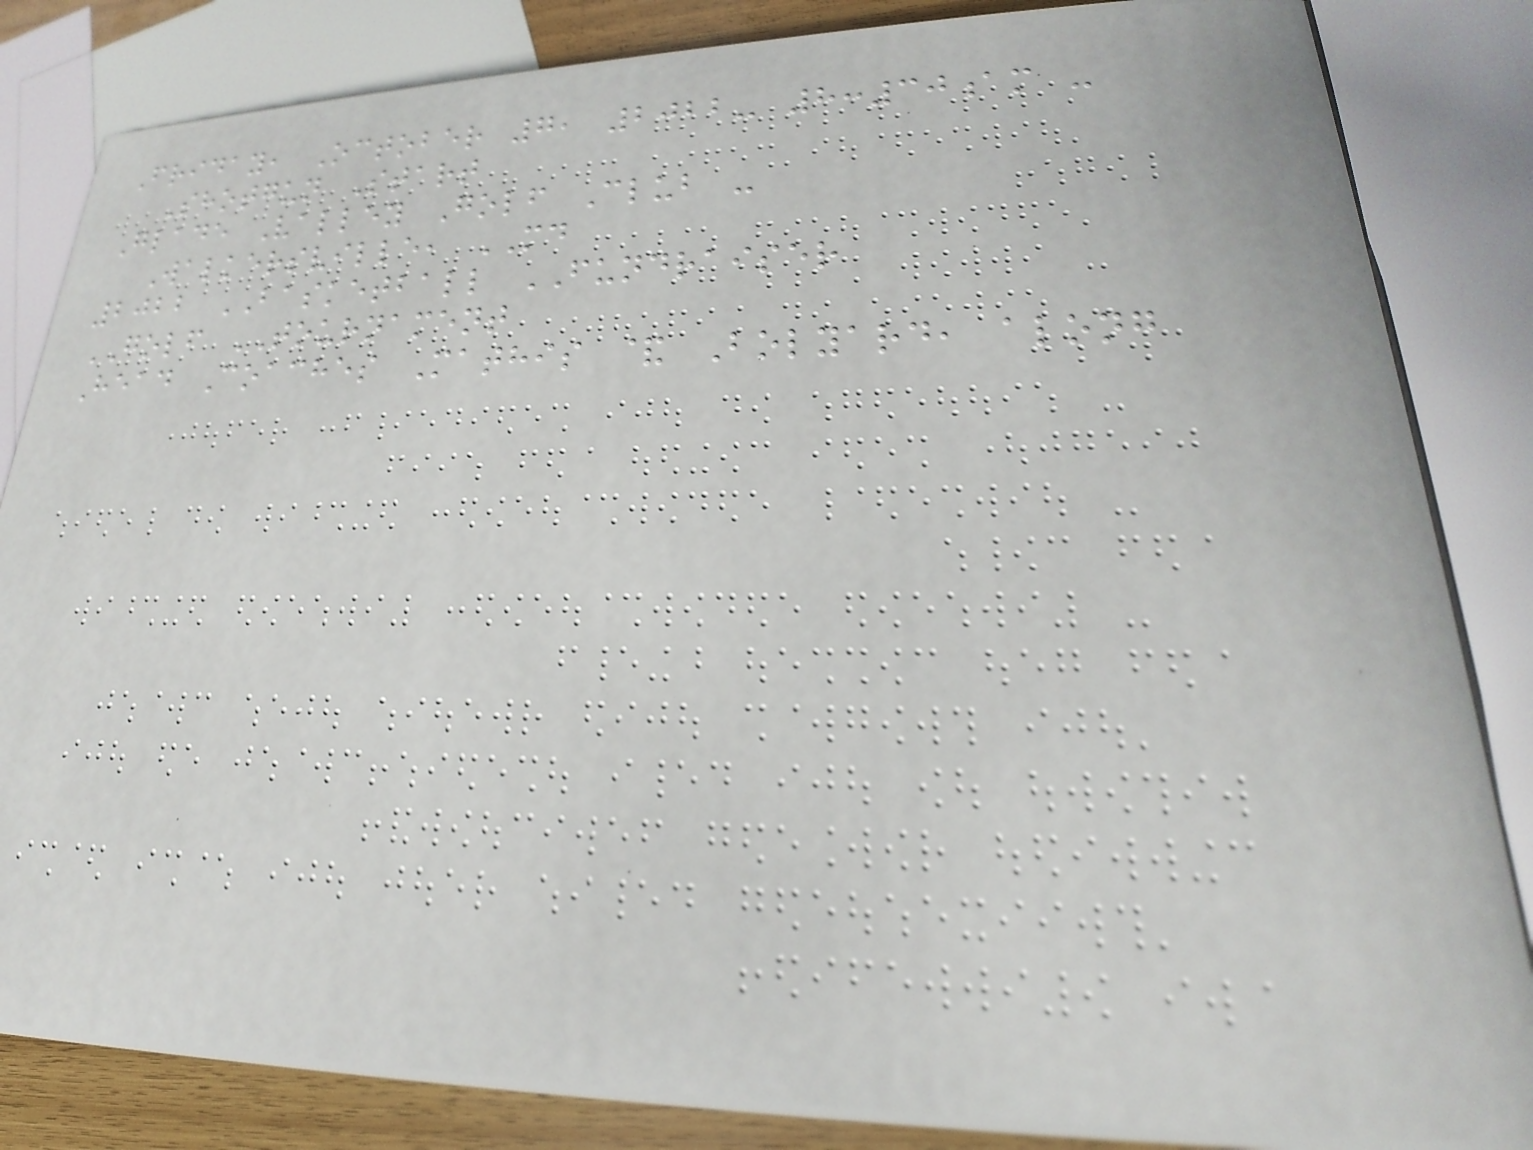Friday, October 7, 2022- 8:30am -
Shotgun Start
Glade Valley Golf Club -
Walkersville, MD
2022 BASKETBALL FUNDRAISER
GOLF TOURNAMENT
Head Coaches Mathis & Bolyard, along
